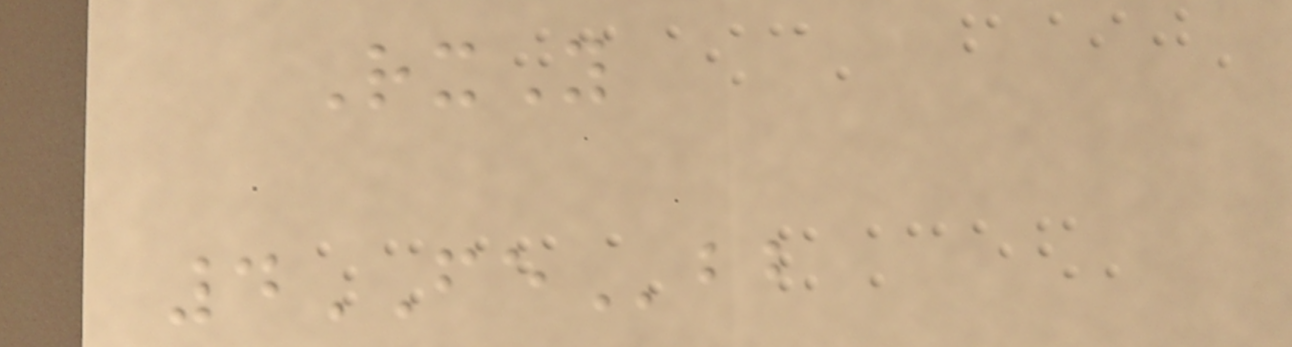RxY
4FEbb
